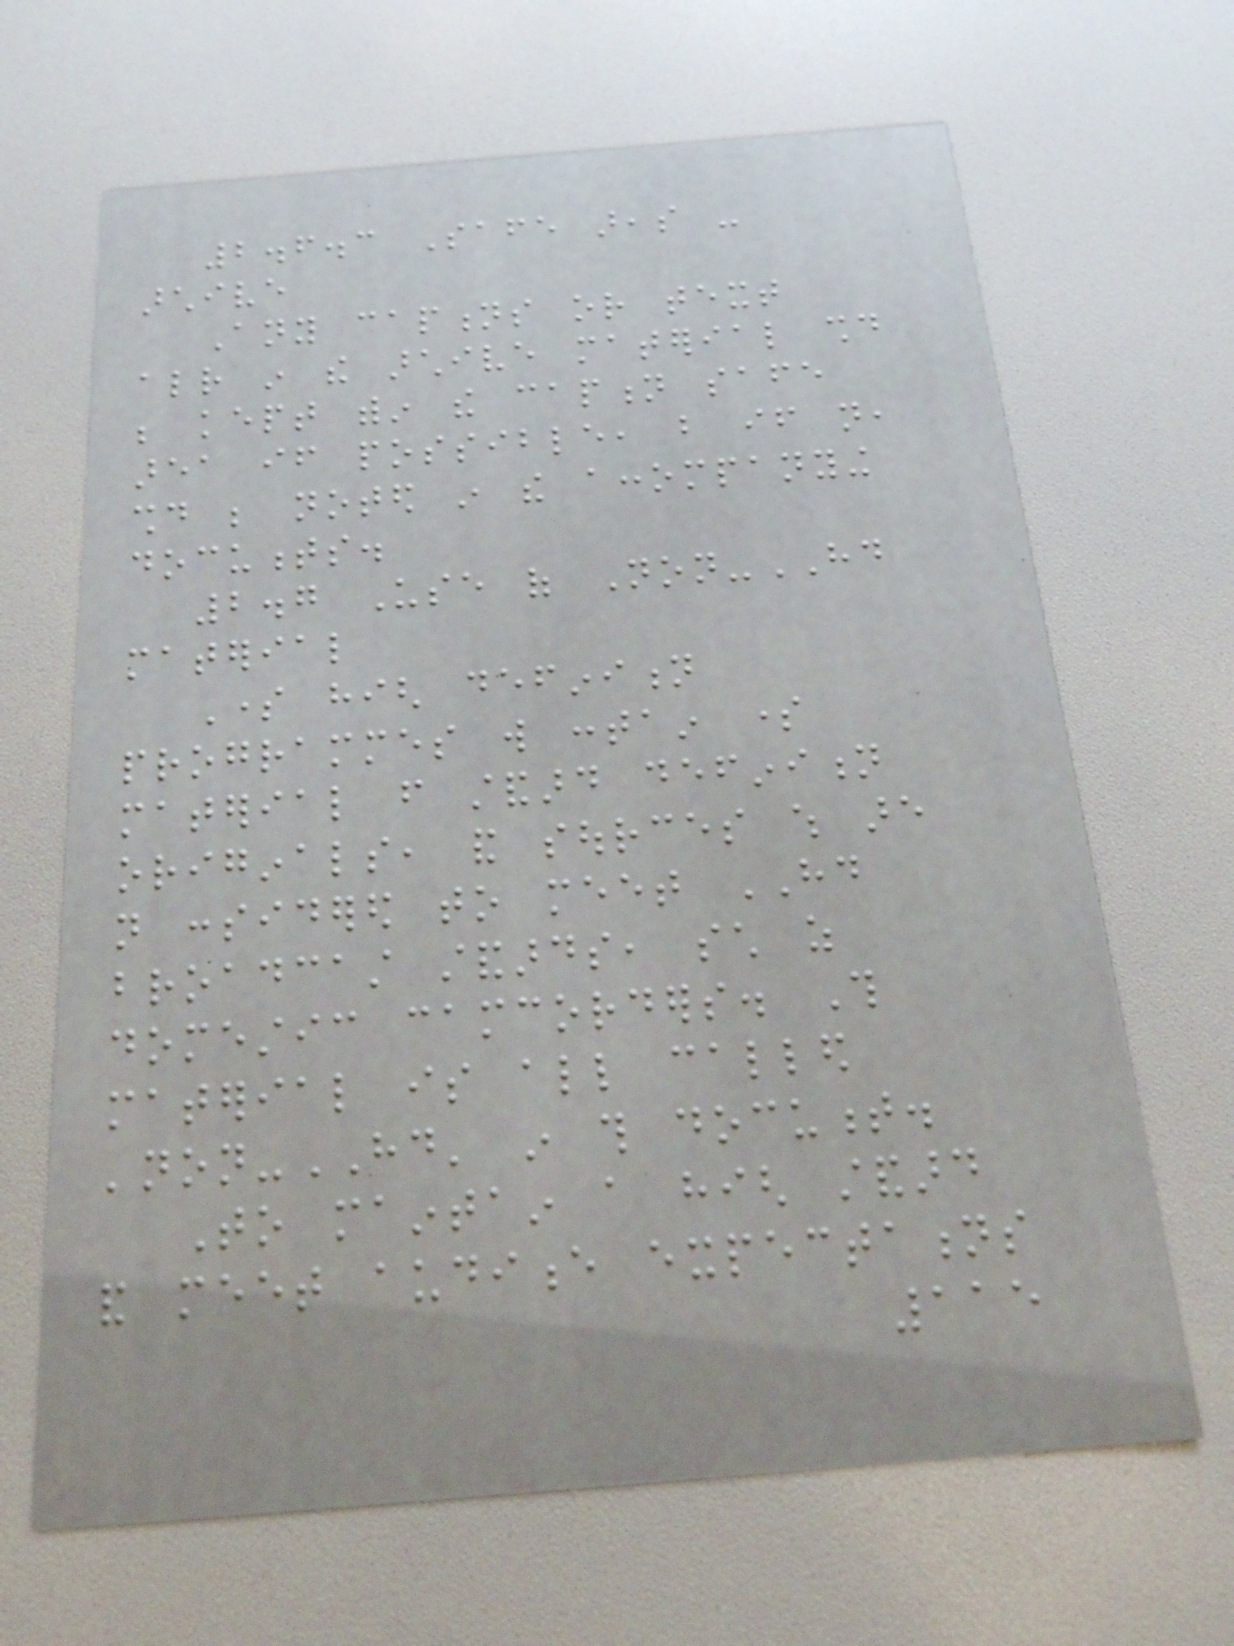2.6.3 Safe areas -
archive
Any captions or text
already in the archive material should
be kept within the caption safe
area if possible, but if not,
should be noted in the accompanying
documents.
2.7 Use of Non-HD
material
Some high definition
programmes will contain some
material from standard definition
originals, and sources which are
not considered to meet HD
broadcast standards, such as
domestic camcorders. This
material is all called
'non-HD' in this document.
To maintain a high standard
and meet audience expectations
115
